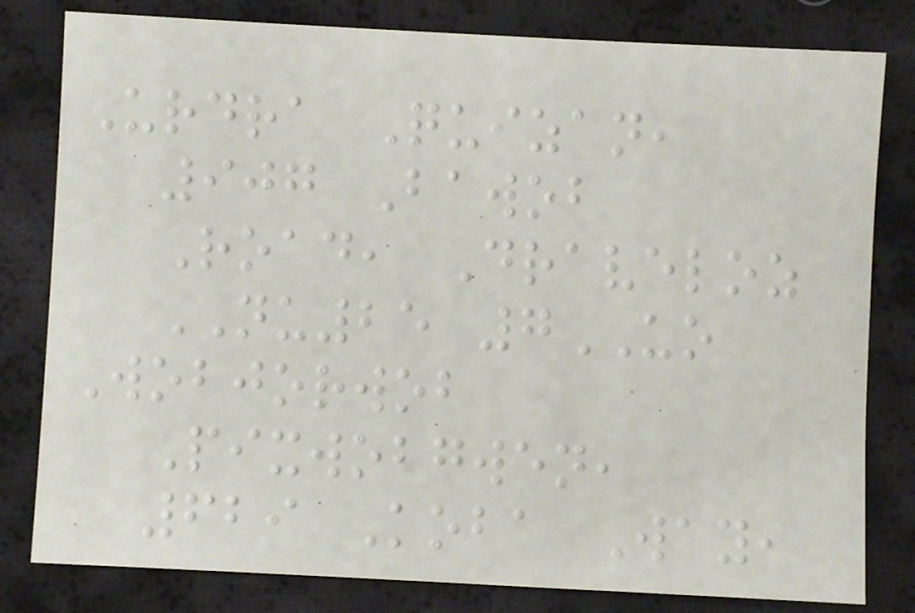Urdra Quizan,
907 Bawob
Road, Draveloz
NU25 7UO
Wobjorwob
Pixwobgwen,
629 Koba Way,
